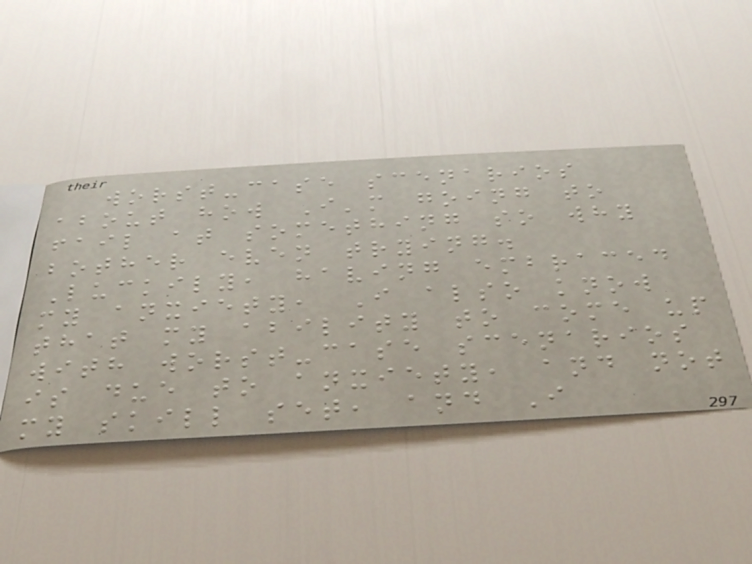worst-case scenarios
about how I'm going to
fail at something so why
bother even trying.
Luckily, having embraced
my anxiety, I also know
that my ability to come up
with worst-case scenarios
is due to anxiety, and not
my skill set, and I
